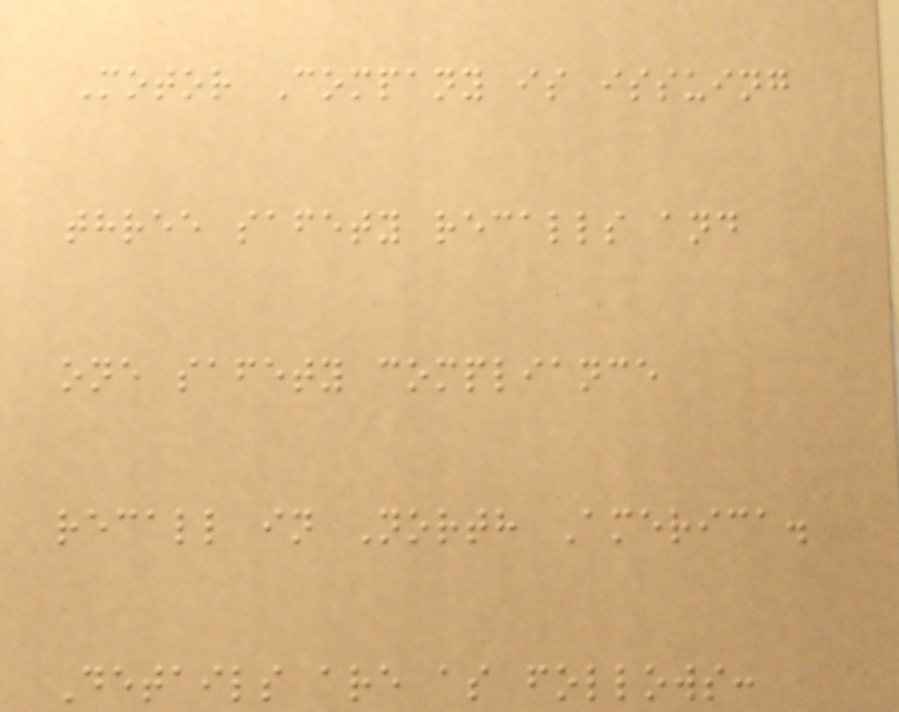Motor Company is issuing
three safety recalls and
one safety compliance
recall in North America.
Details are as follows:
